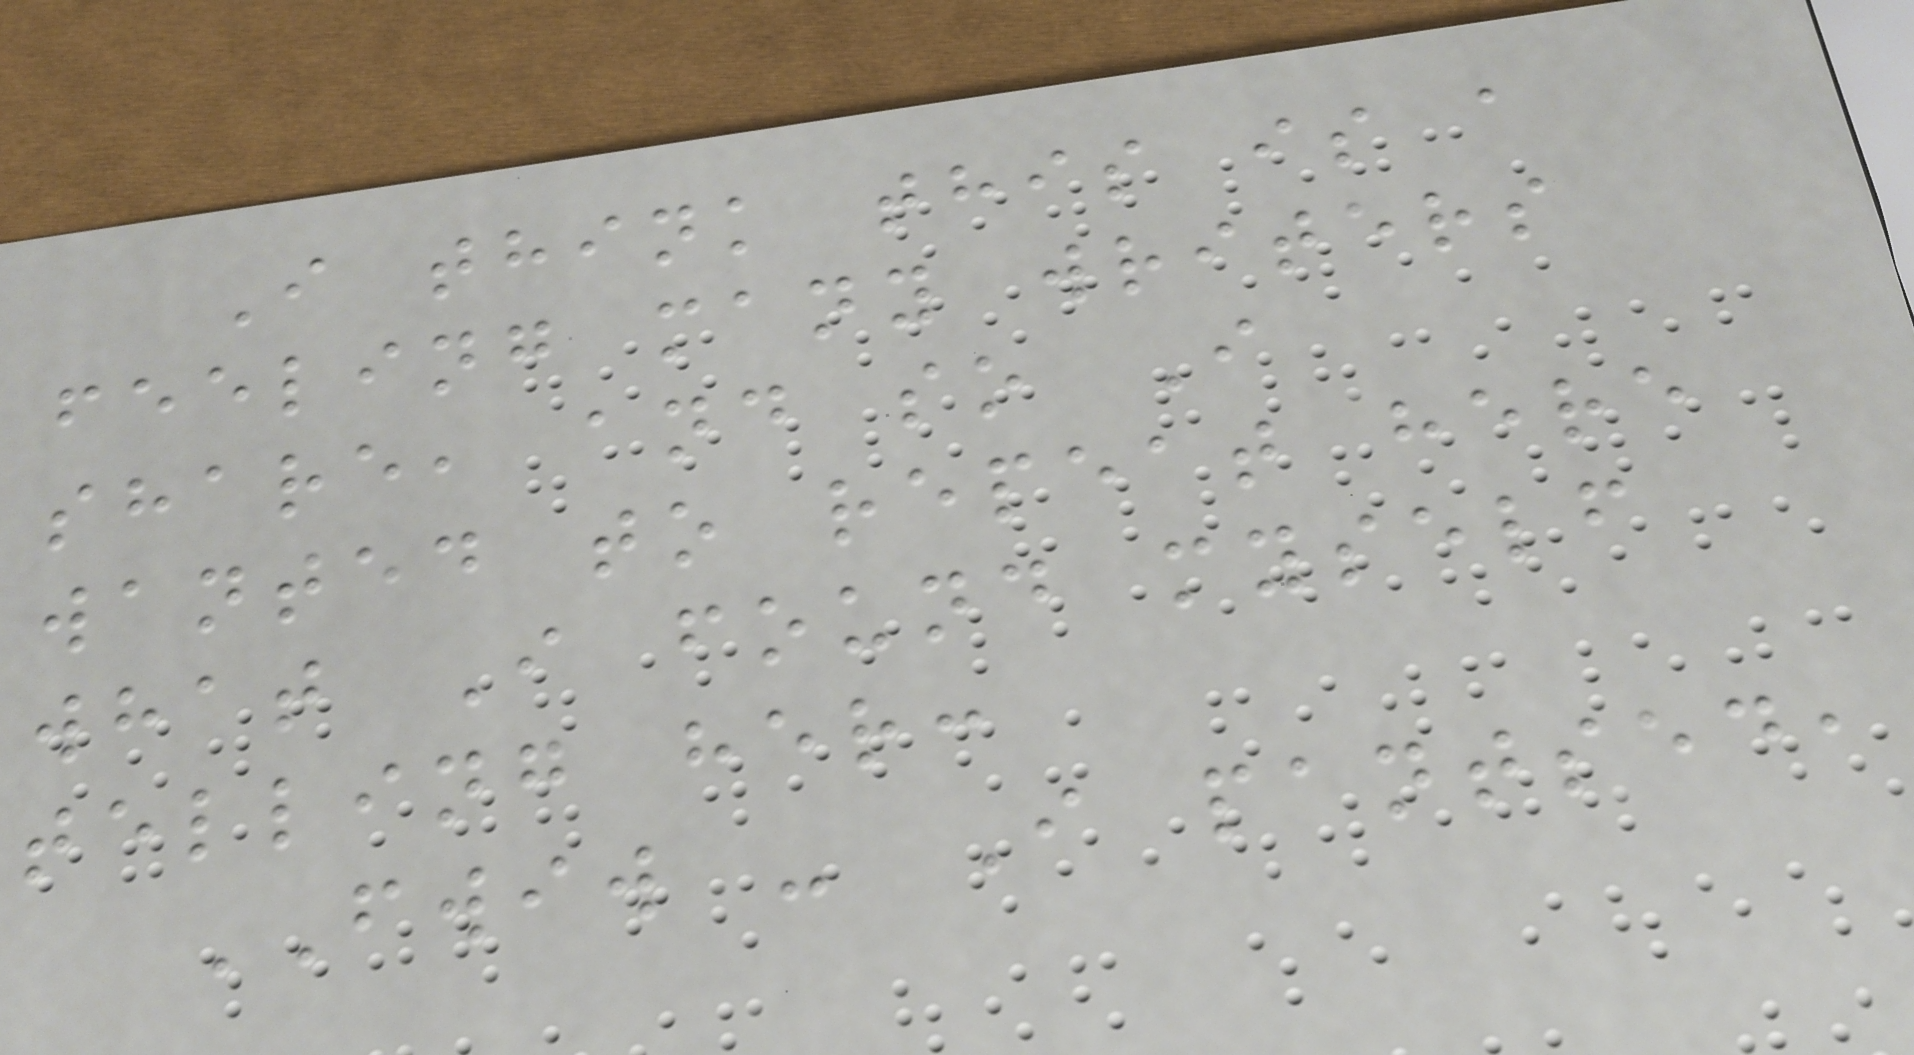I think this is a
feeling many writers
share, and so I
wanted to repeat here
what I found myself
telling her:
FWIW - I pantsed,
